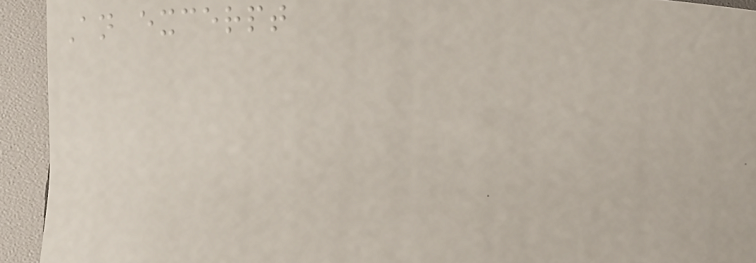An excerpt
